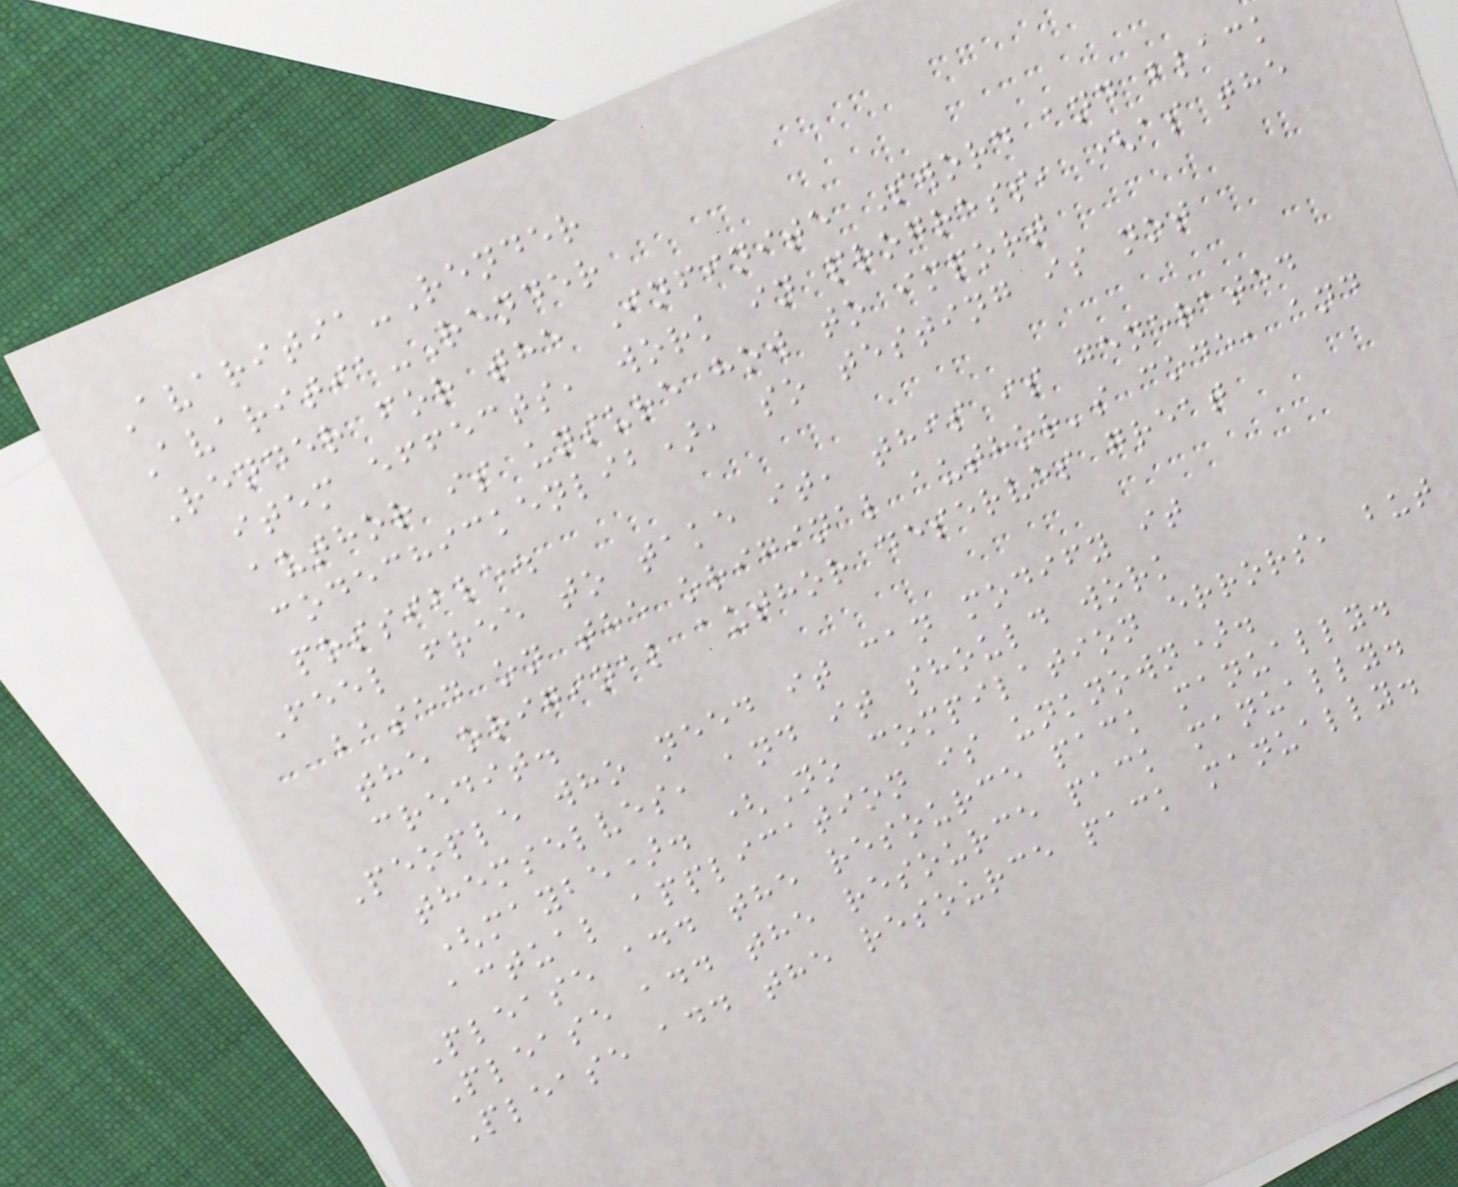Avaritia-Render
Avaritia-Render
Render for the Infinite Sword and black
item effects, work in progress, (as the
author is unsure how to import
codechickenlib), so testing is not
possible.
Feel free to take it, this is generated
based on the original author's code, and
the original author deserves great
credit.
People who need it can modify it
themselves, and it should work
(maybe). (No compilation errors, but
actual application is unknown).
Please add the resource pack manually.
Please add the resource pack manually.
Please add the resource pack manually.
